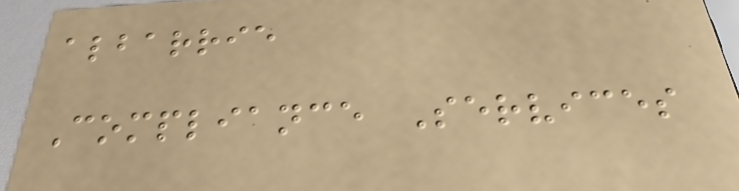albarrie
Compliance Services
